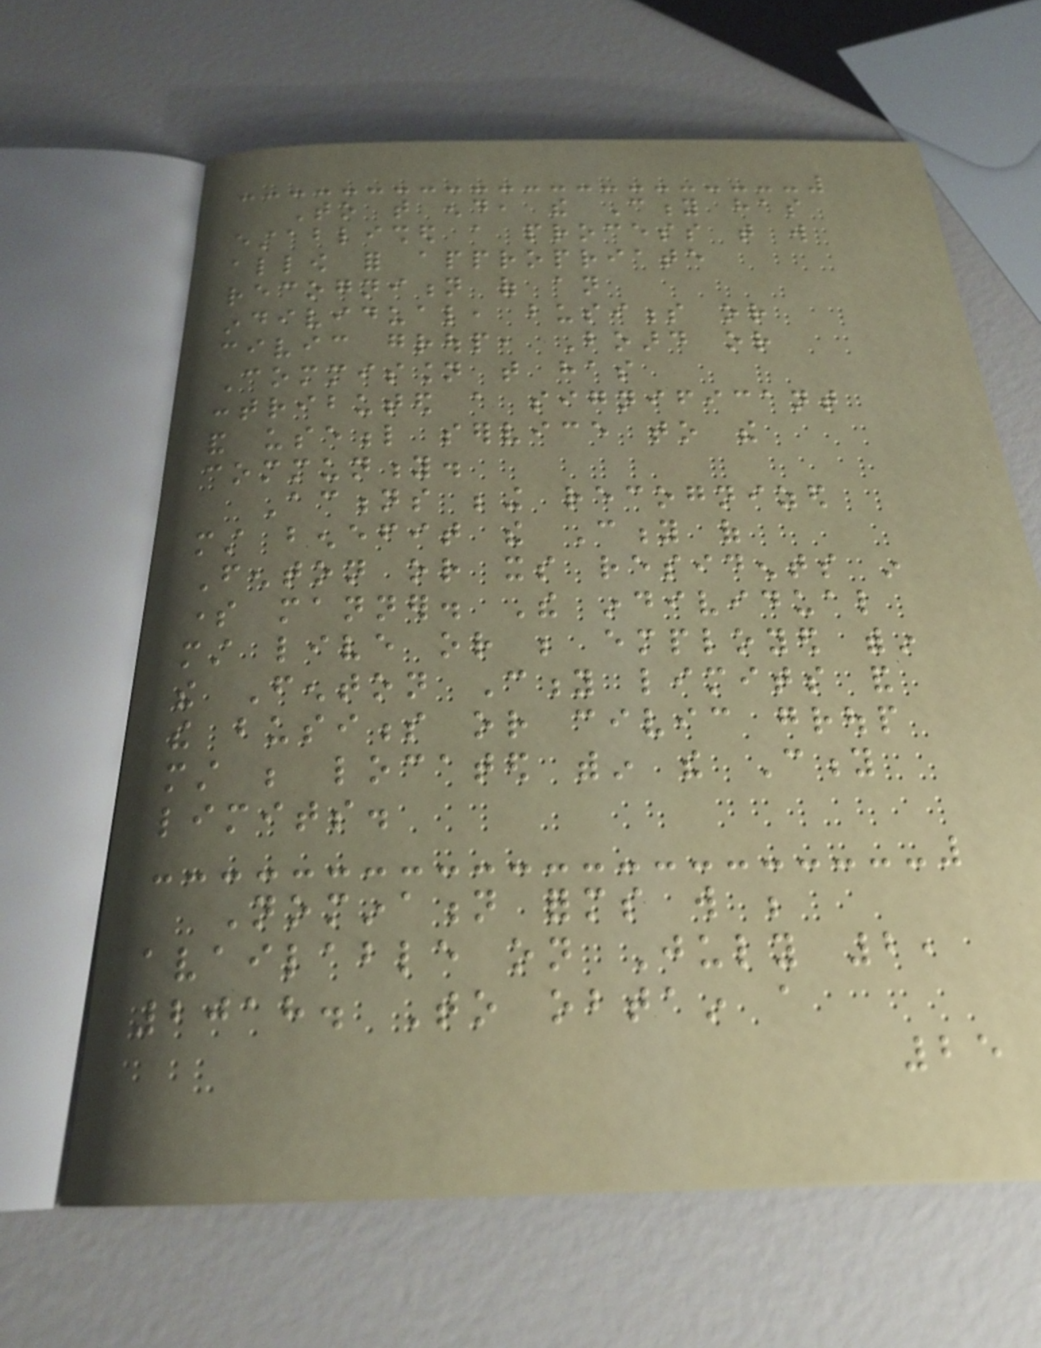To that end, the City has
established a process that will
allow for appropriate
recognition of an
individual, business or
civic group, Board or
Commission that has
contributed a significant
and useful service to the
community.
Actions being recognized
must benefit the City of
Fenton or its residents in
some manner. The individual
must live or be employed within
the Fenton City limits and
the business or civic group
must be located within the City
limits.
Nomination forms will be
available on July 2,
2018. To obtain a
25
